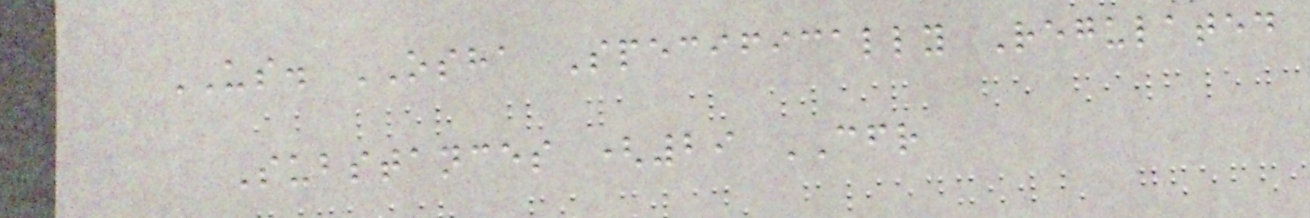US. OSHA Specifically Regulated
Substances (29 CFR
